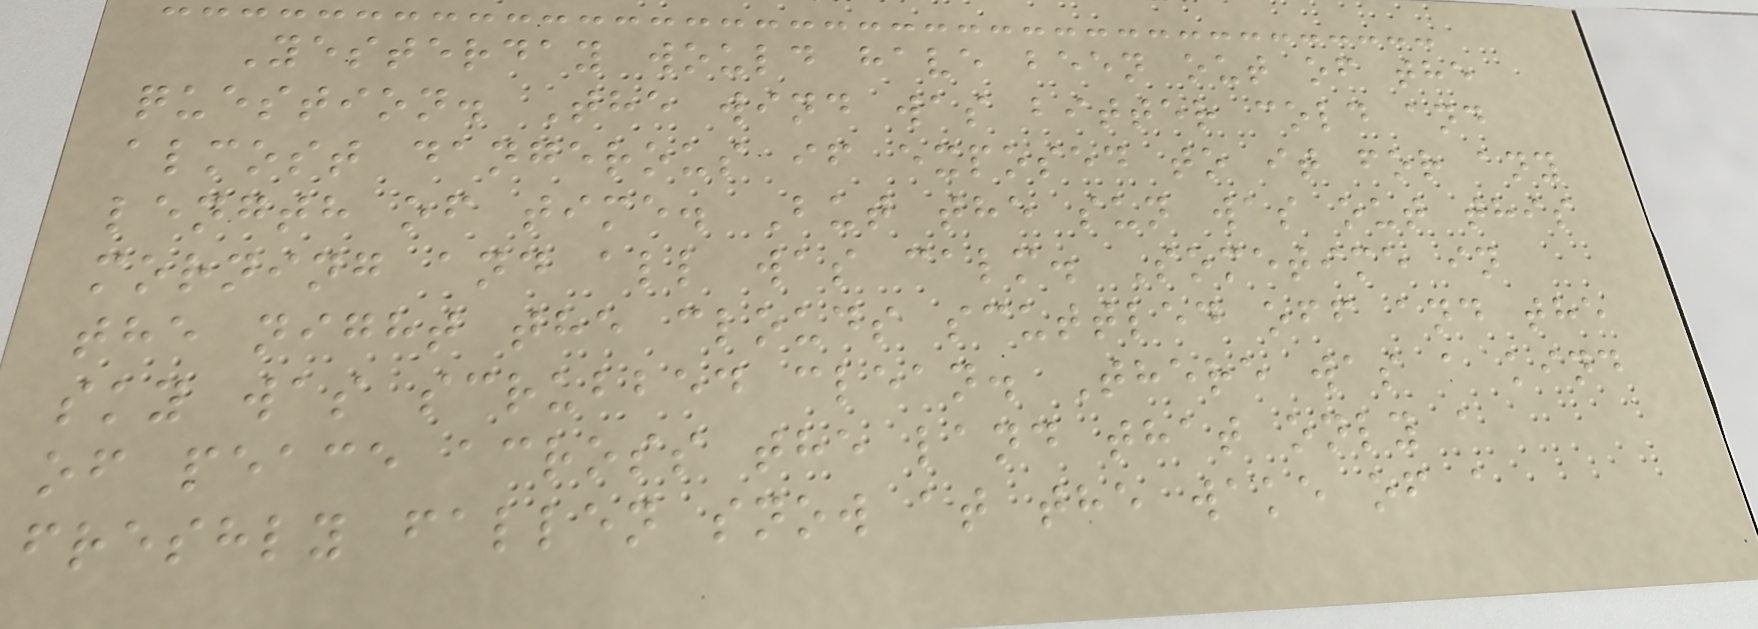Yesterday would have been out of the
question. The wind was bitter cold and
almost dangerous if exposed to it for any
length of time. But the sun was out this
morning and all was calm. Sometime in
the night the clouds scuttled off and the
sky was scrubbed clean. There was a kind
of peace across the land that only a
freshly fallen snow at the wake of a
